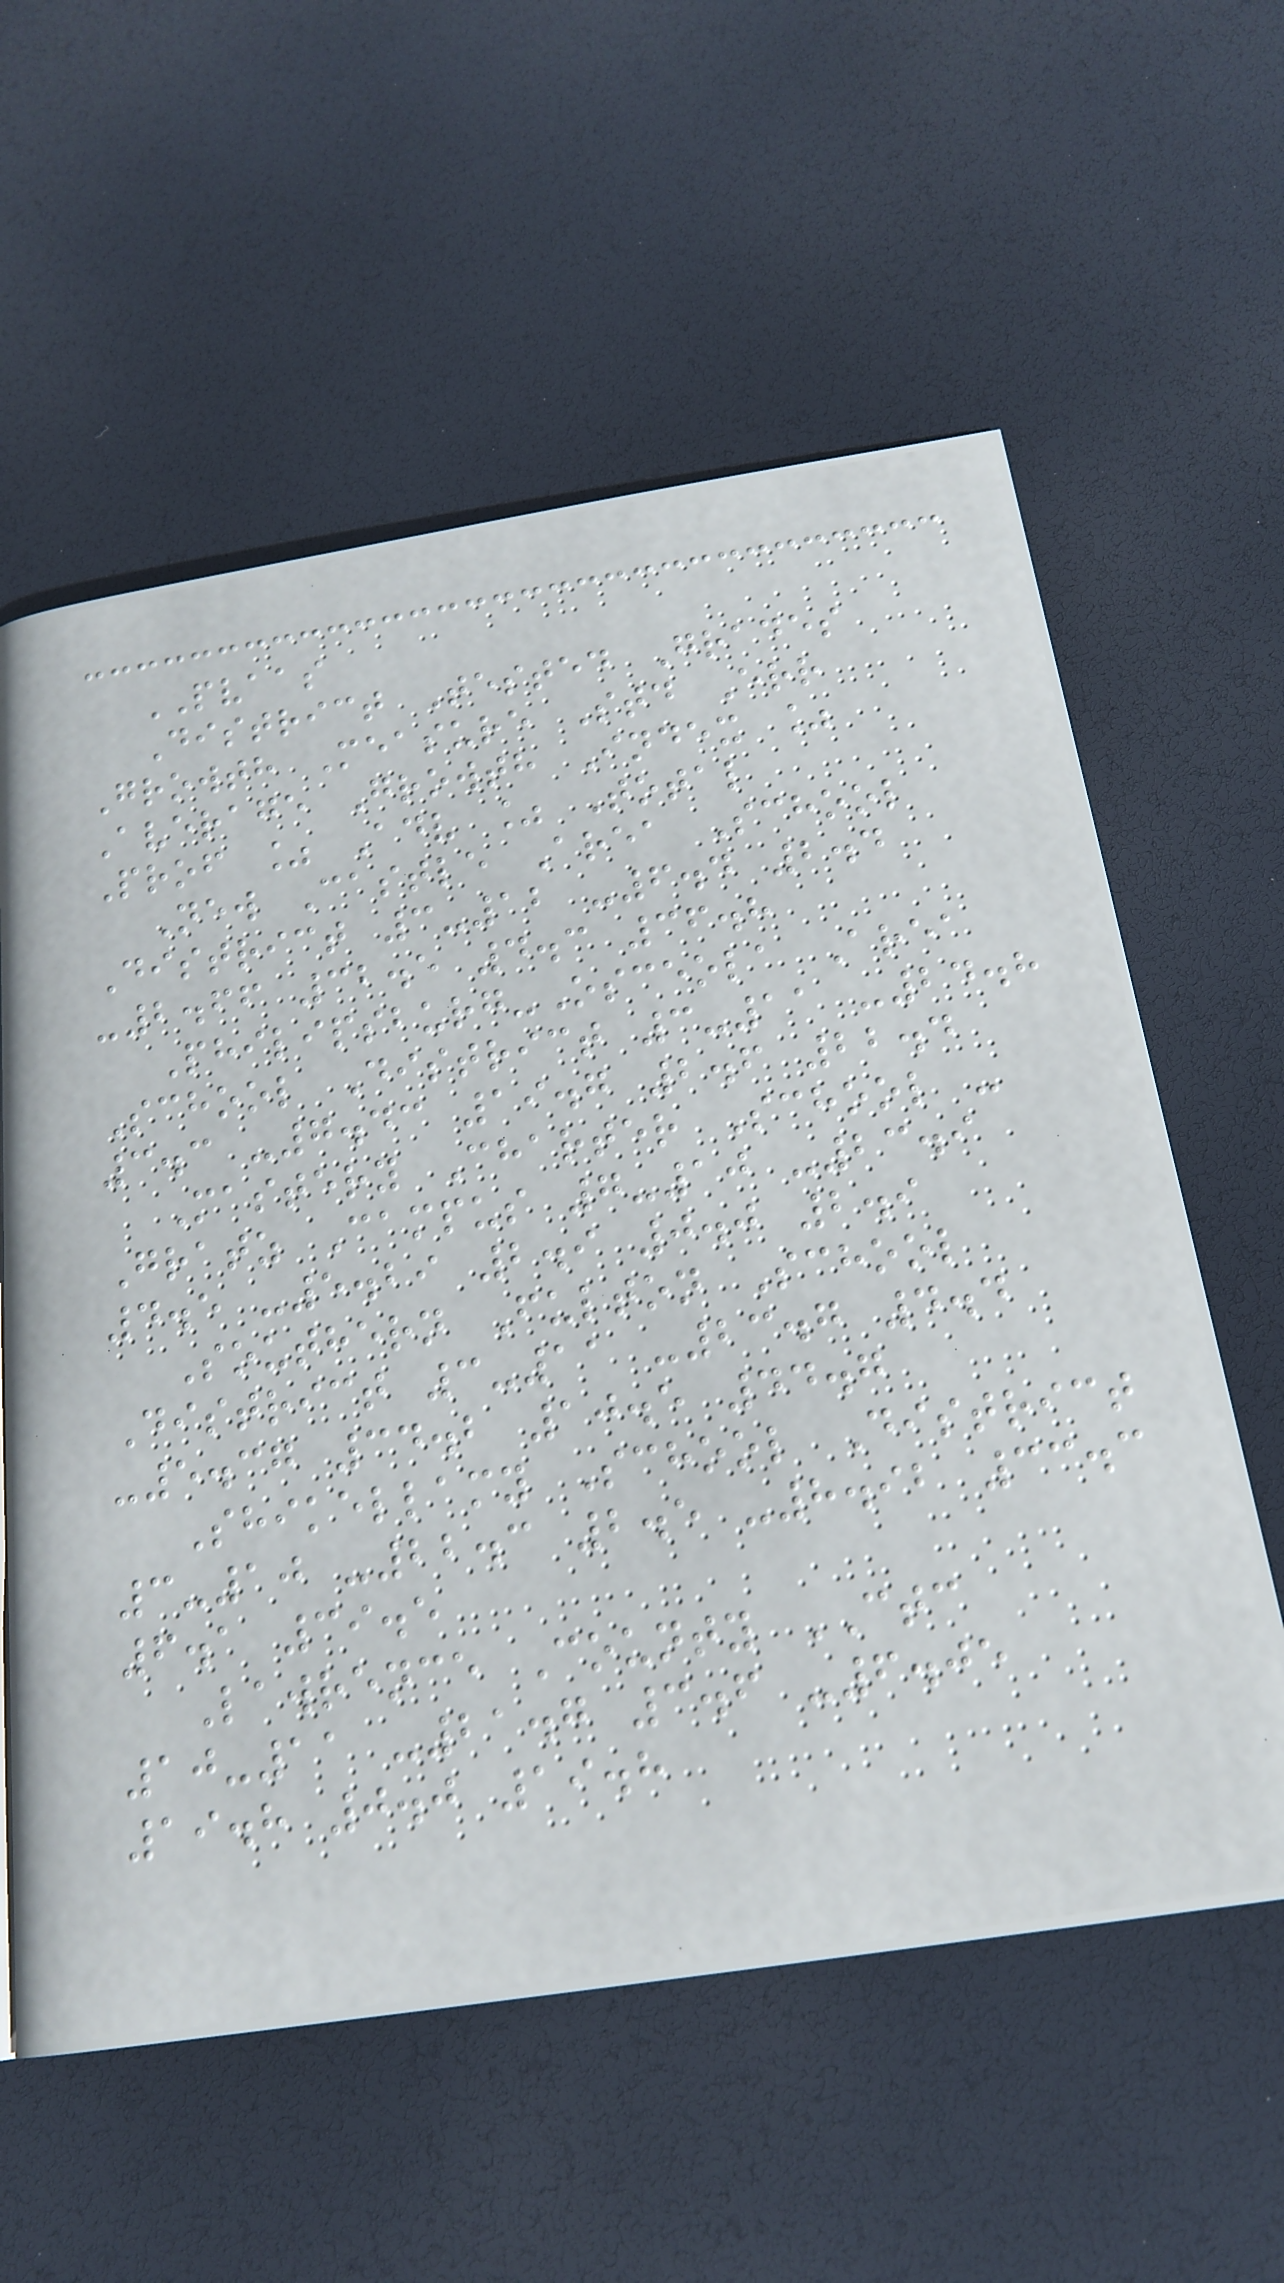PVAAS
District Tested Grades
Growth Measure Std Err
Average Growth Index %
Prof % Adv % Total
New Castle Area School
District 3-12 -6.4 2.4
-2.66 32.5 4.3 36.8
Philipsburg-Osceola Area
School District 3-11 -24.8
3.3 -7.43 19.7 2.6 22.4
Mastery Charter School -
Gratz Campus 7-10 -23.9
4.5 -5.29 2.9 0.0 2.9
Southern Fulton School
District 3-11 -23.7 4.4
-5.37 34.2 10.5 44.7
Shikellamy School District
3-10 -22.3 2.5 -8.92 33.3
6.1 39.5
Lawrence County CTC
10-11 -21.7 3.6 -6.05
19.8 0.0 19.8
